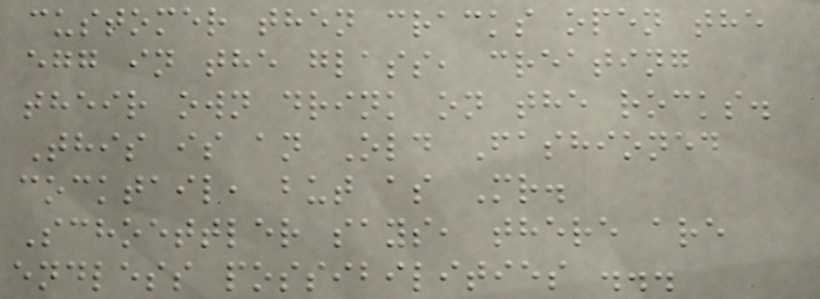customer then cracks open the
egg in the glass, creating
their own drink on the rocks.
This is an Old Fashioned
cocktail, but as Mr.
Schoettler says, there are
endless possibilities ...
